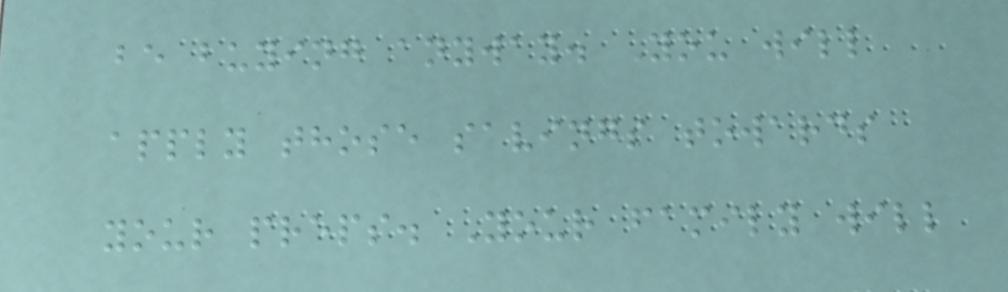be buying anyway. You will
apply those savings towards
your preps. Your family will
